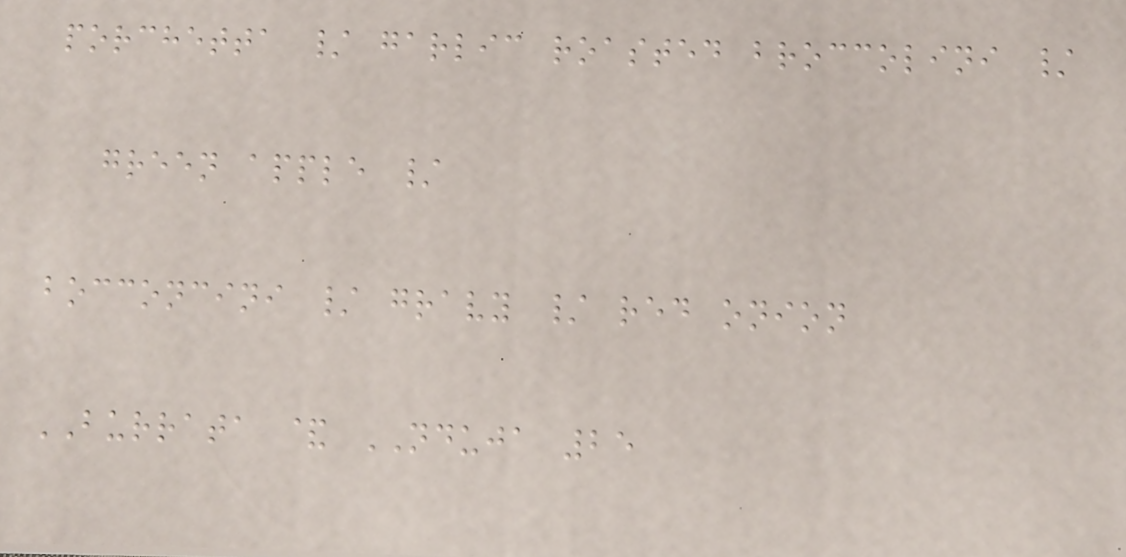porchetta / garlic roasted broccolini /
green apple /
bocconcini / gravy / red onion
BURRATA & NDUJA 25
